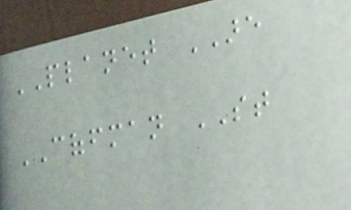PLANET ARE
COFFMAN ST
